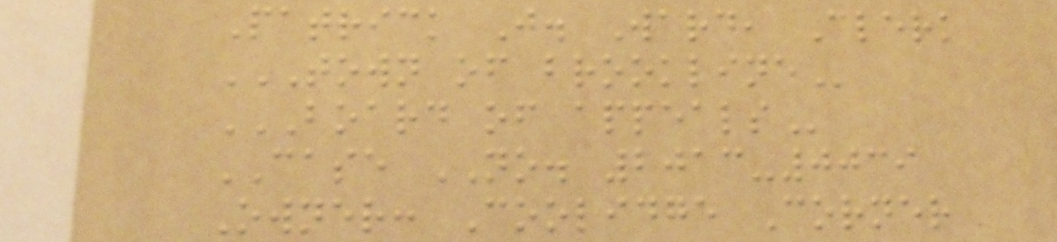Patrick J. Ward, Clerk
TOWN OF BROOKLINE
BOARD OF APPEALS
CASE NO. 2013-0039
Owner: Coolidge Corner
